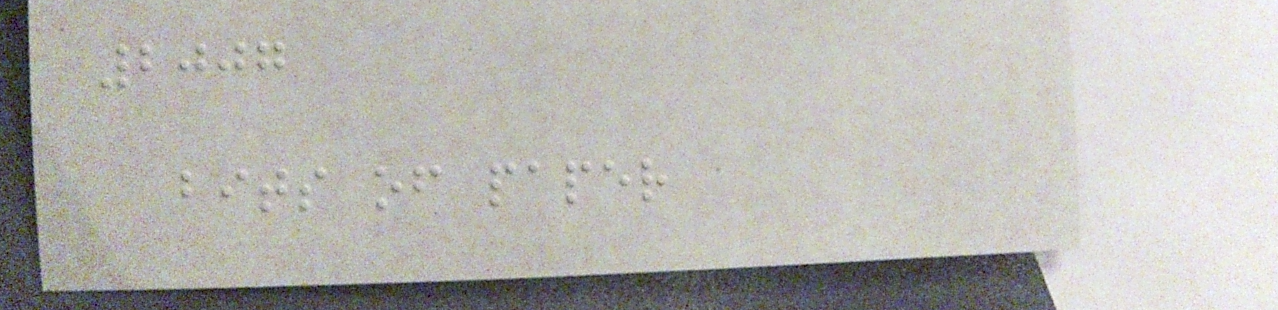2007
bits of paper
